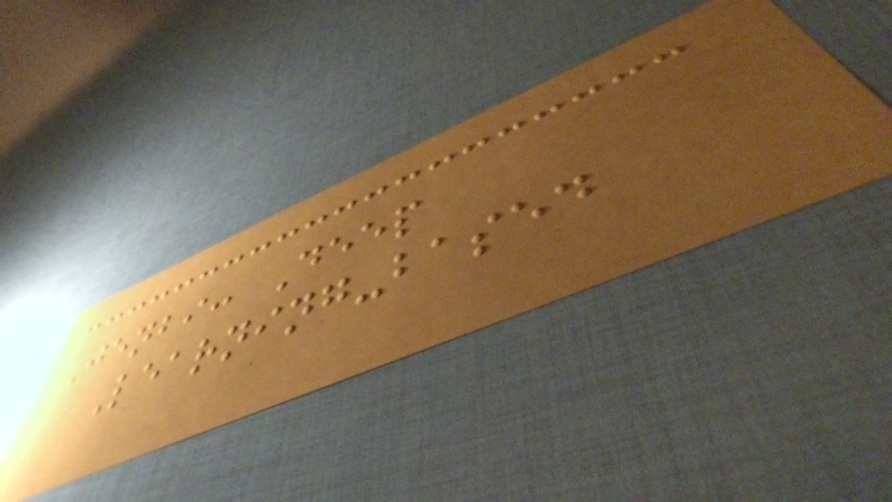Jenbi: Deep
Learning-based
